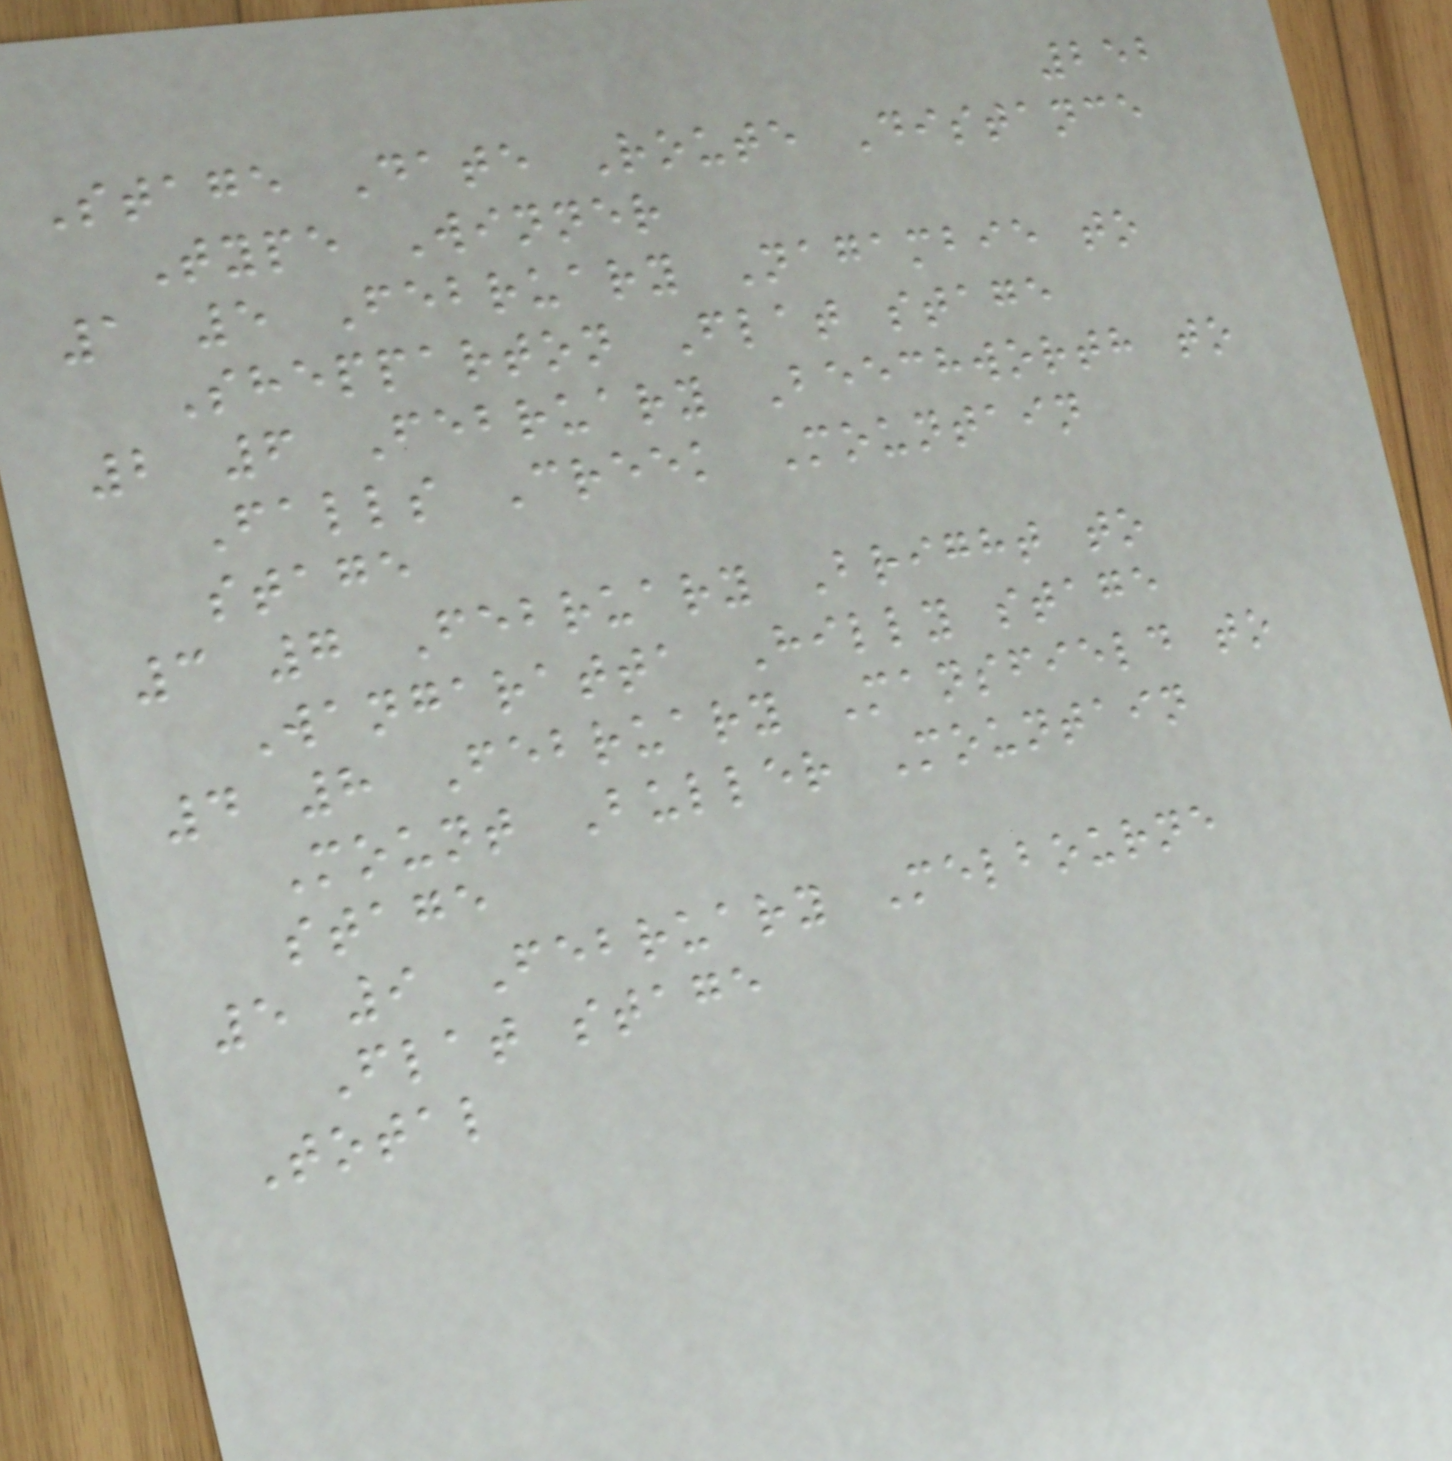252
Stage Date Route Distance
Type Winner
1 5 February Nagambie to
Shepparton Flat stage
2 6 February Beechworth to
Falls Creek Mountain
stage
3 7 February Bright to
Wangaratta Hilly stage
4 8 February Mansfield to
Mount Buller Mountain
stage
5 9 February Melbourne
Flat stage
Total
